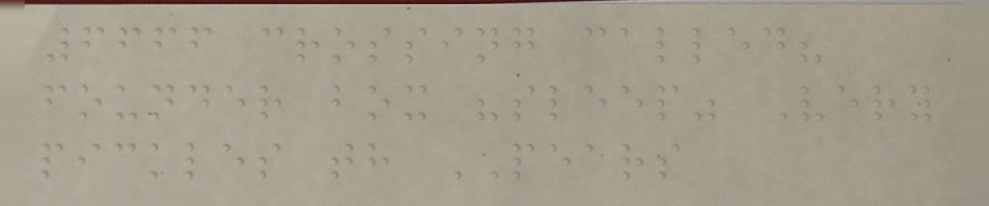6666 crossing called?
founder box "sleep" Very
pickles th PEARS
